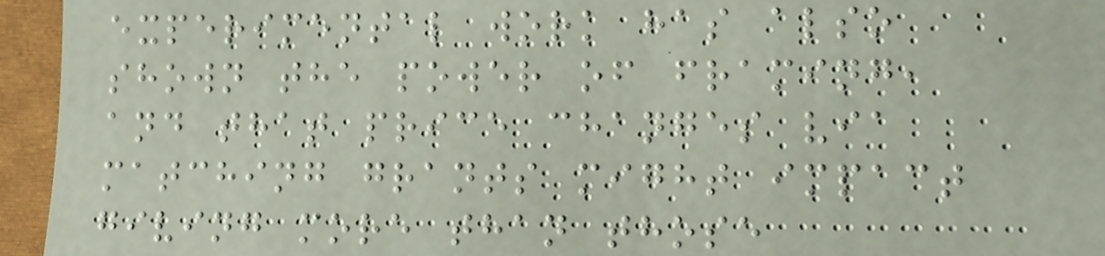experimental work has also
shown the power of framing,
and that price changes via
matching grants might impact
giving more than those
